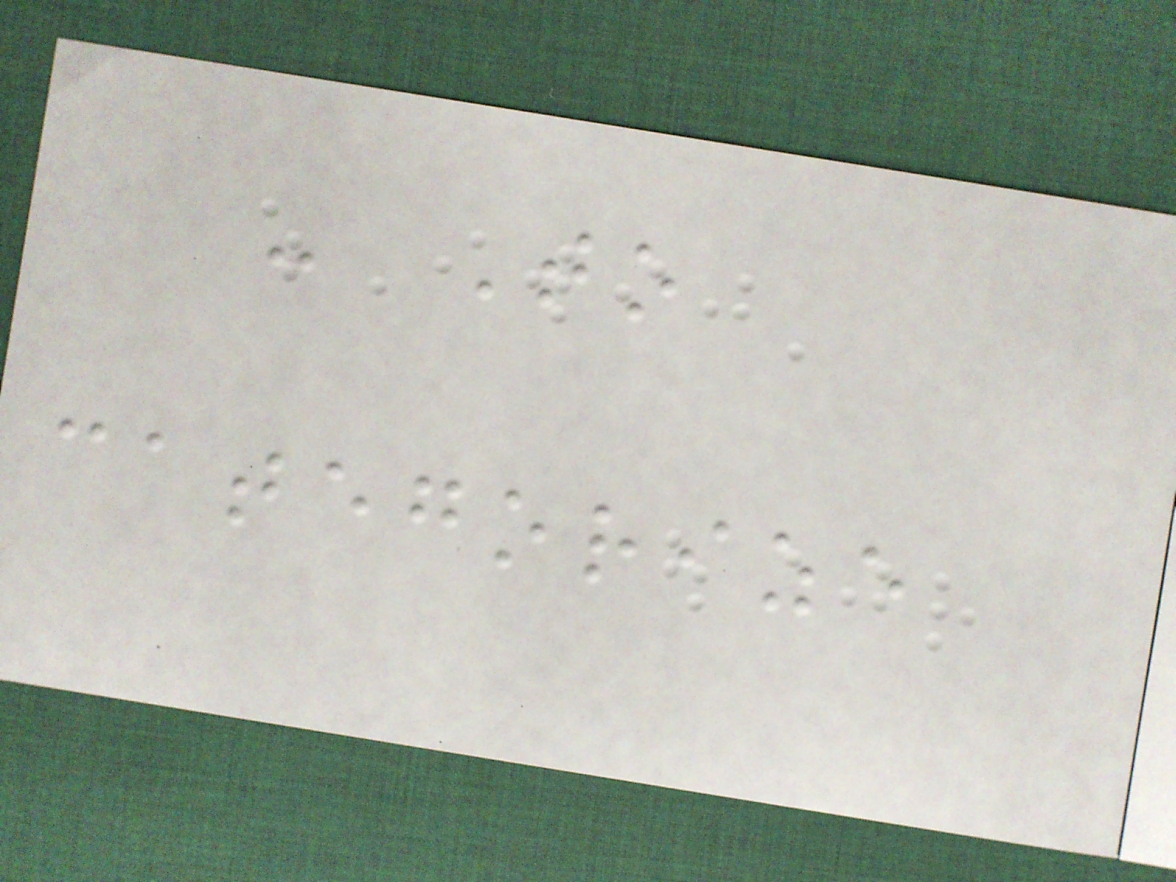- To
categorize
